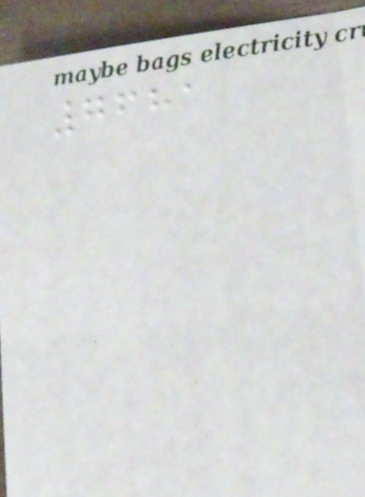7681
